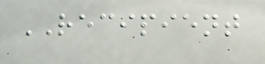RECIPIENT
